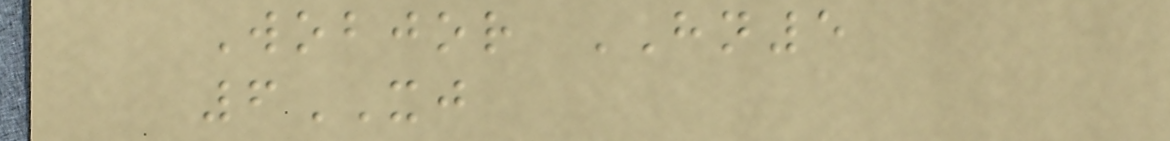Wobjor HN5
6XJ
